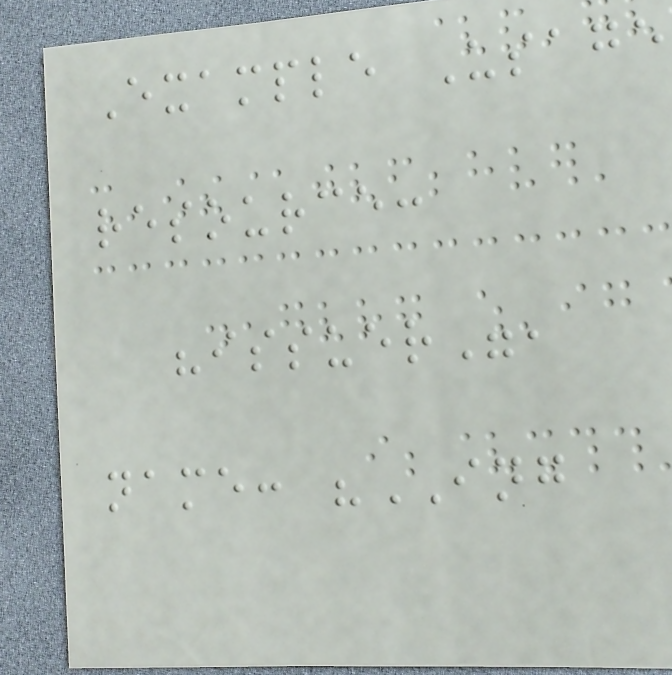Example Usage
resource:
"issuer",
name: "ING
